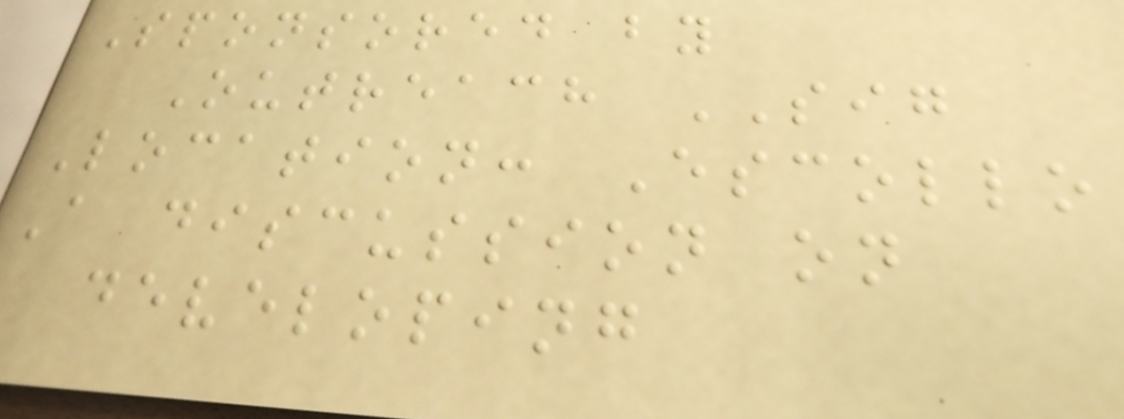Sponsored by
Outreach SIG
Location: Escollo
A discussion on
developing
